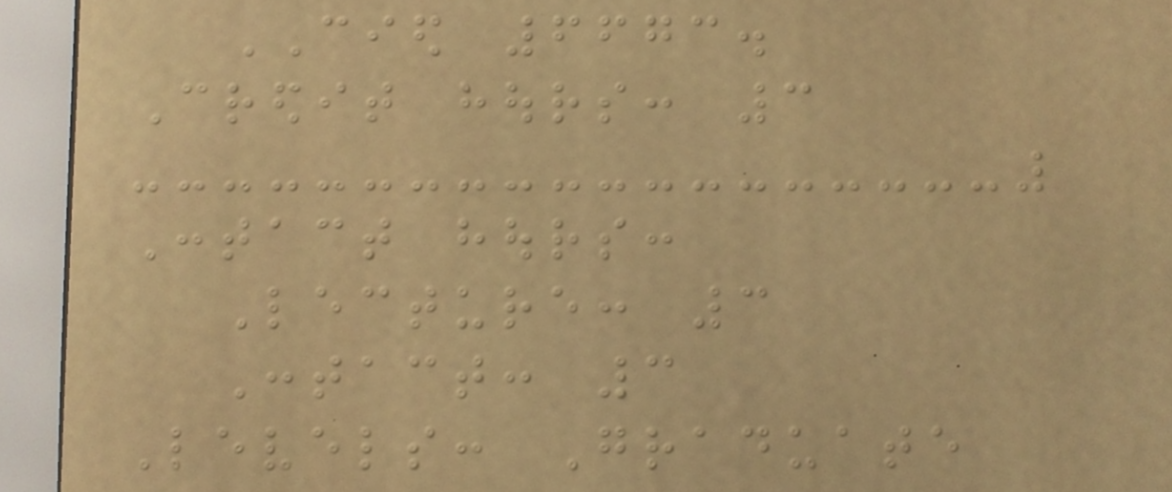CIED 6673.
Credit hours: 3
Contact hours:
Lecture: 3
Contact: 3
Levels: Graduate
